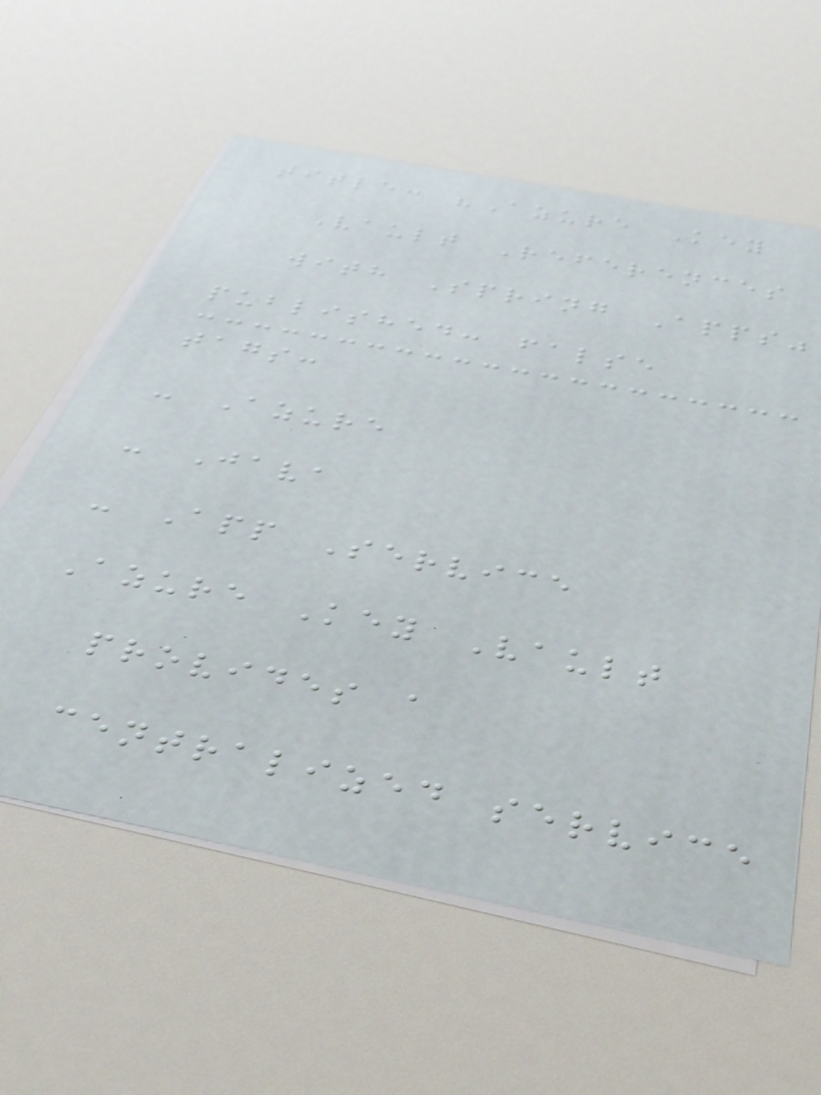title: "Azure Key
Vault References
with Spring Apps"
published: false
tags:
- Azure
- Java
- App Service
Azure Key Vault
provides a
centralized service
